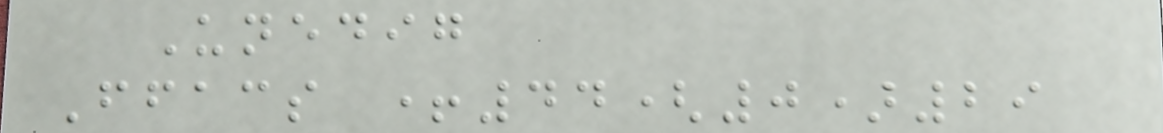Unedig
Ffacs +44(0)29
